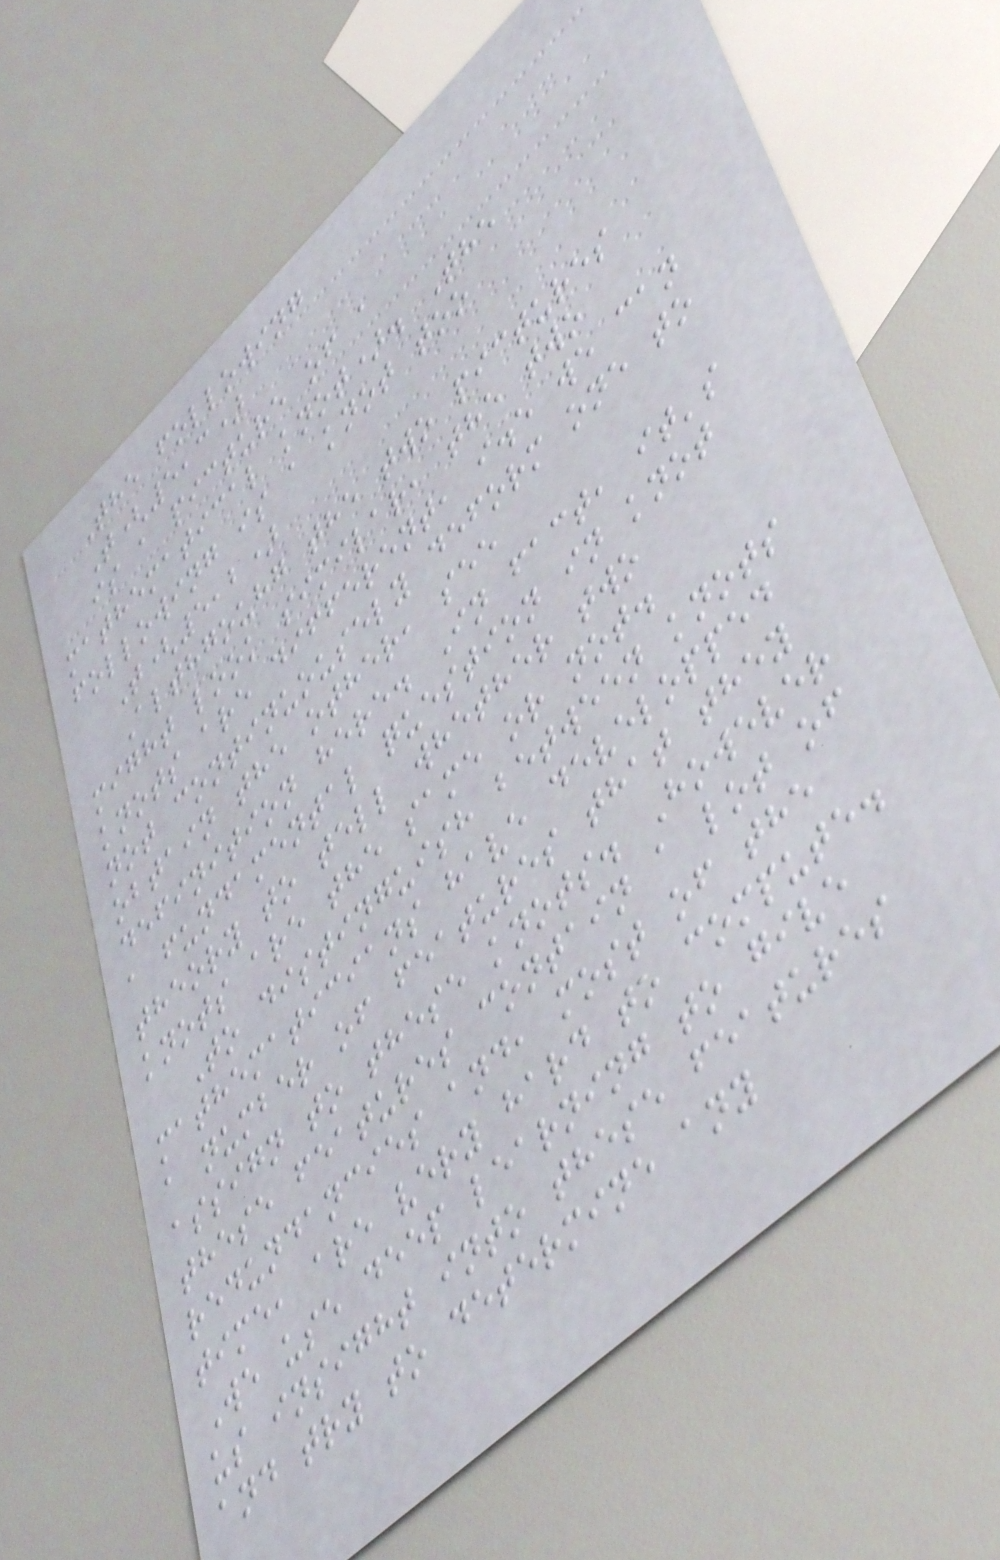The following
T(5,3)
is a picture of a
mathematical knot). The
following is a knot too
T(5,2)
Althgouhg the two pictures
might look similar, the two
knots are different, i.e we can
not continuousely deform one to
obtain the other, see
definition here. In fact, it's
a fundamental question in knot
theory to tell whether two
knots are the same or not.
To distinguish between knots
mathematicians have developped
a number of features that they
assign to these knots. However
these features contain a lot of
redundancies and, most of the
time, are very hard to compute.
We use deep learning to give
us insight into these features
and try to determine any
